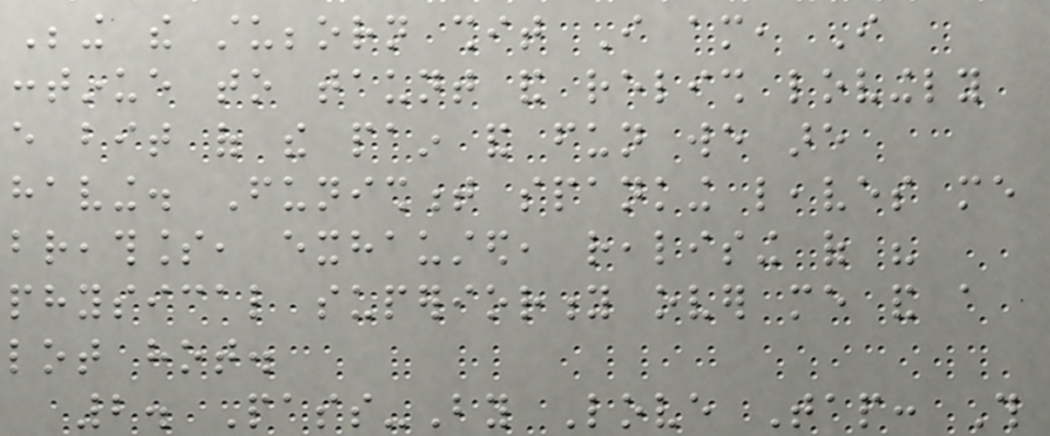Being the stubborn shit I am, I
continue to taunt and relish lovingly
every bit of the pain and fun we are
having. Funishment spanking leaves me
breathless, exhausted, realising of his
physical superiority over me and a
lot hot.
2. Pass-By Love Tap: This
